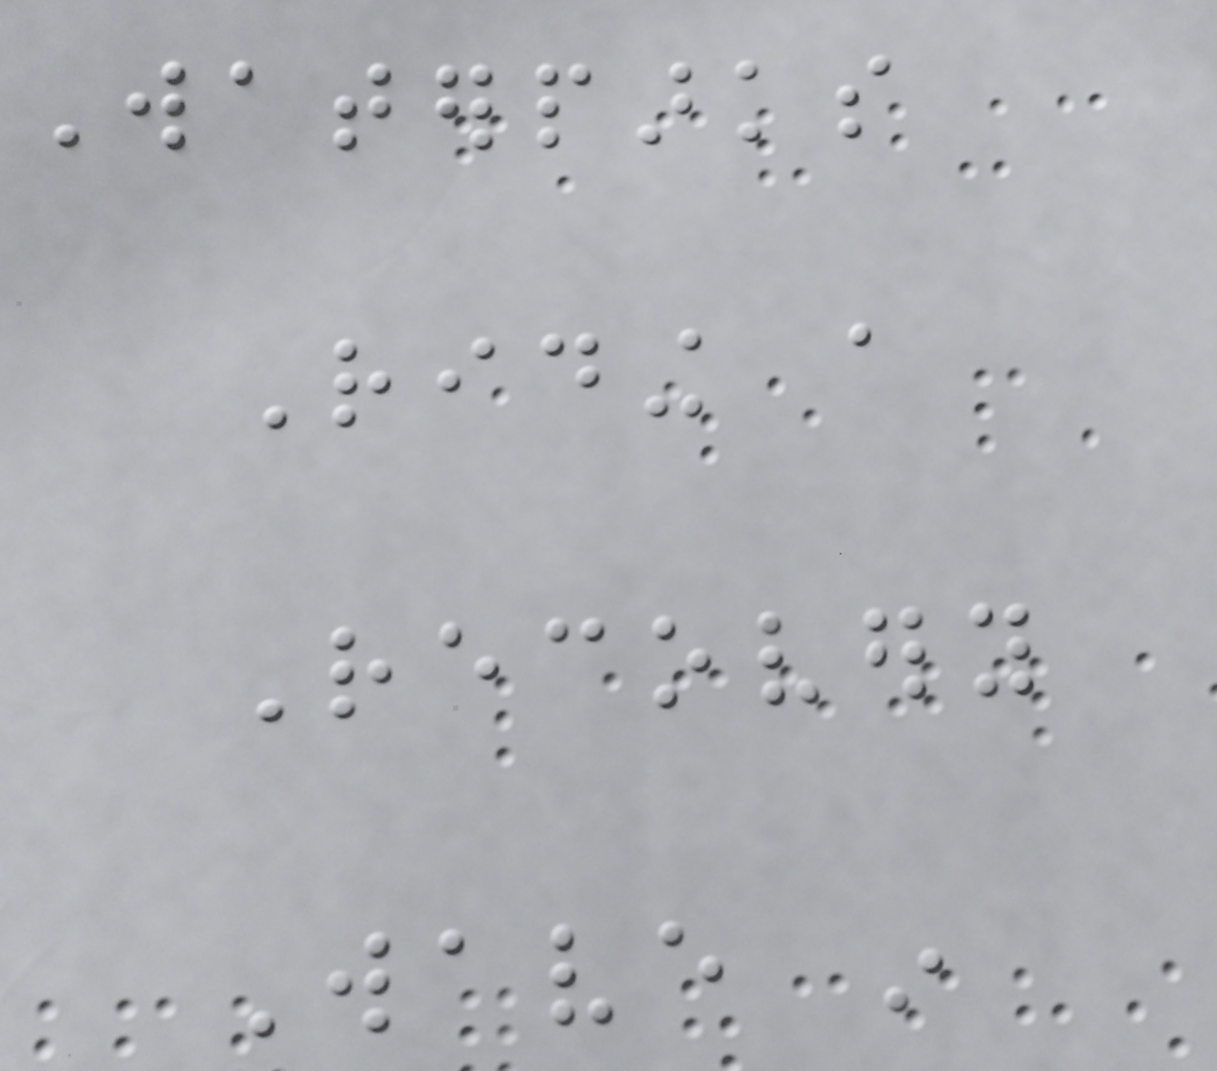Waterparks
Riding a
Recovery
Wave in
